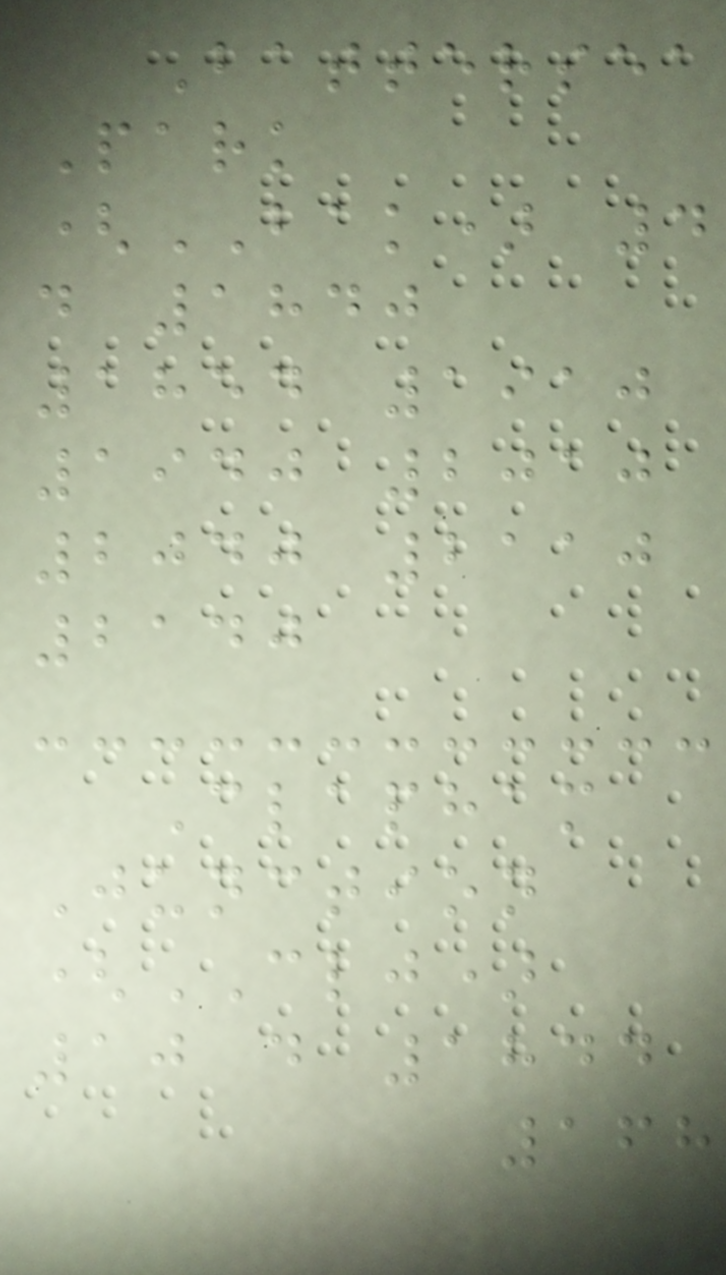Battersea
Park
(BAK) 4
d 1840
1854 1910
1940 2010
2040 2110
2140
Clapham
Junction
(CLJ)
10 d 1844
168
